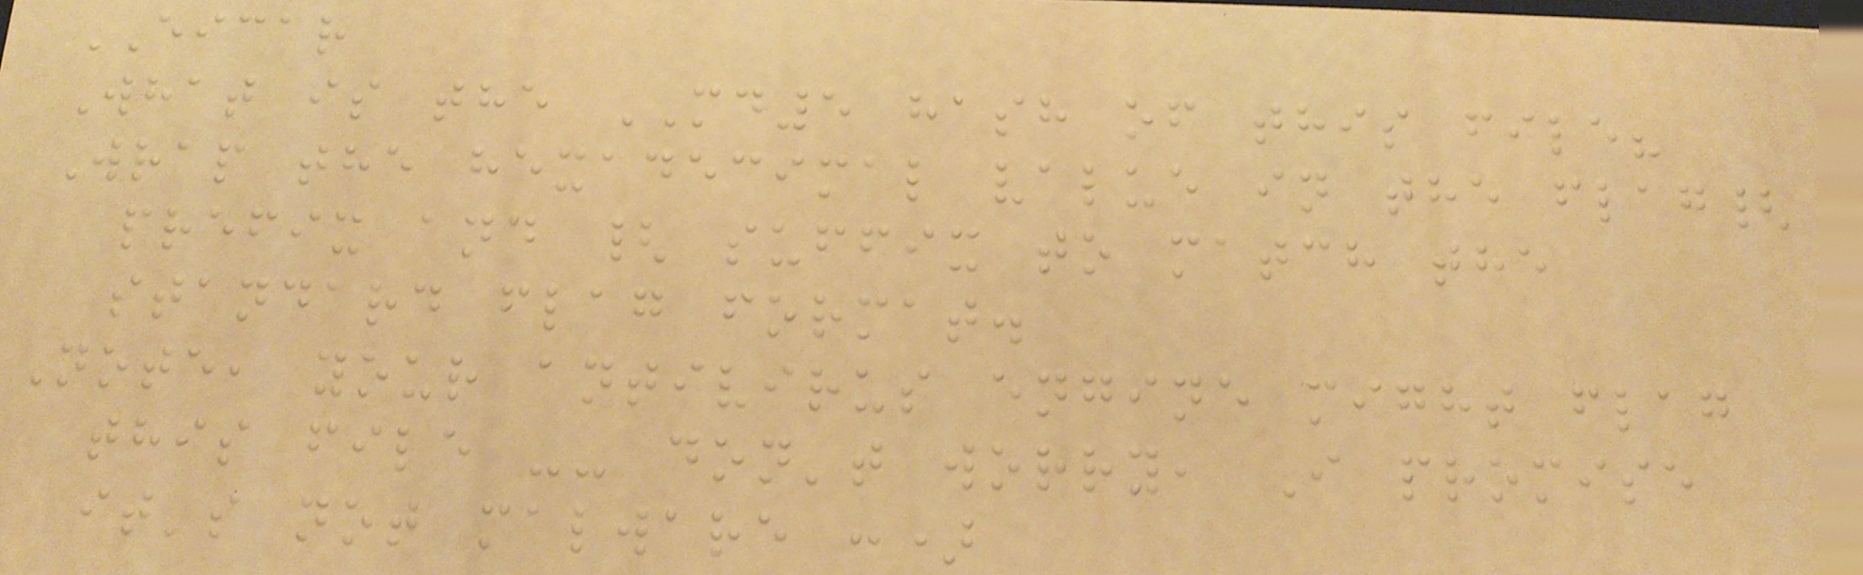EICAR
What is the MD5 hash of this file?
Wrap the hexadecimal value in the flag{
prefix and { suffix to match the
standard flag format.
Note, your antivirus engine might flag
this file -- don't worry, I promise
it's not malware :)
